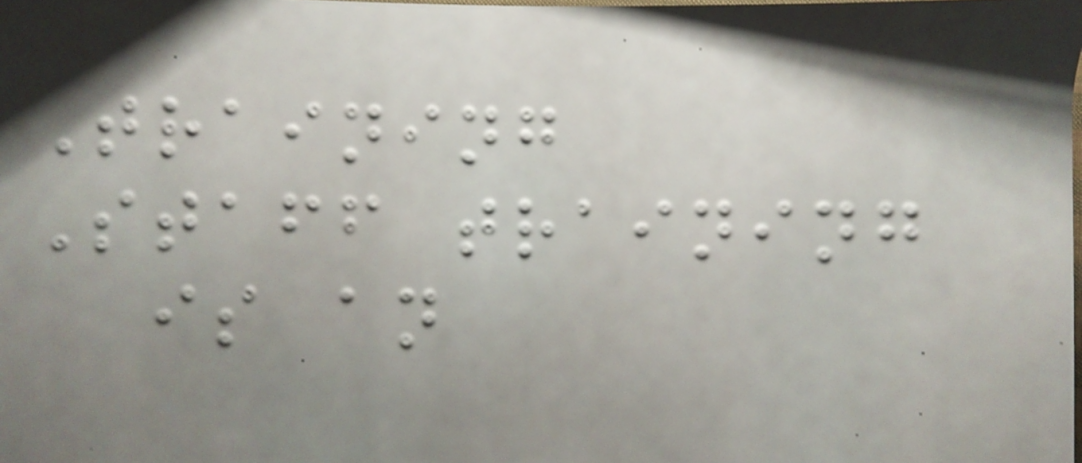Training
Staff training
is an
